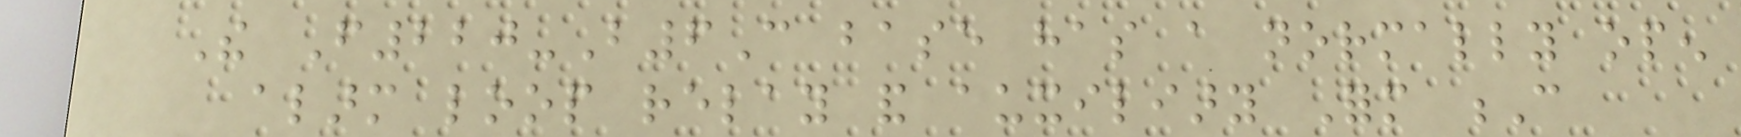The F220-B6C base has a normally open
alarm loop relay and auxiliary Form C
